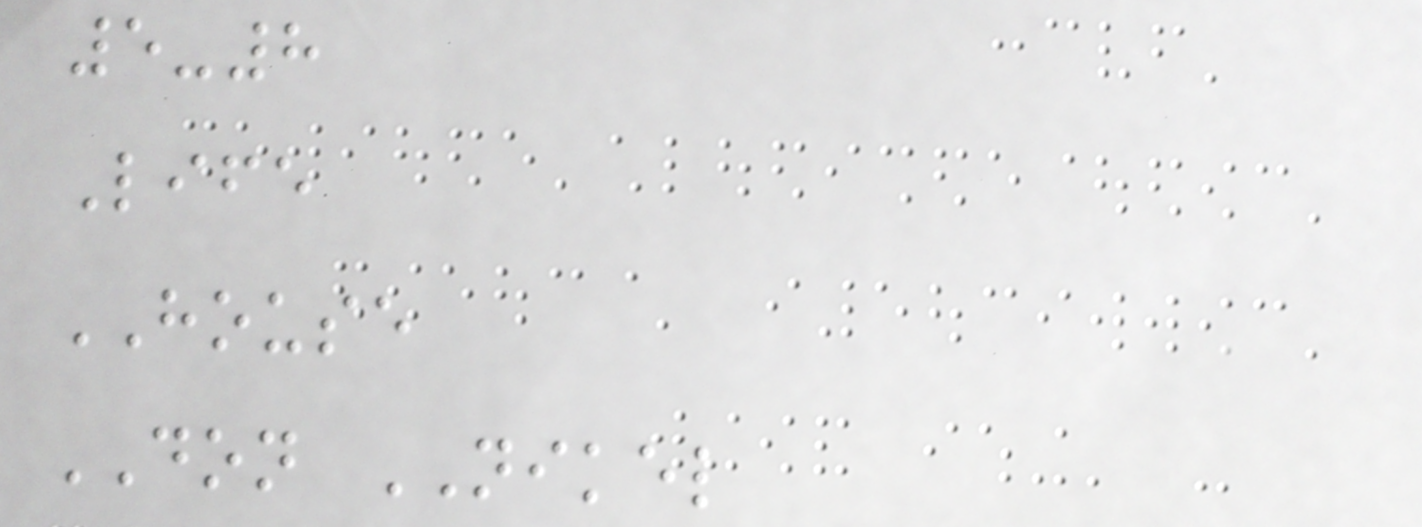5-8
Life
HOUSE
DON NIKEL
